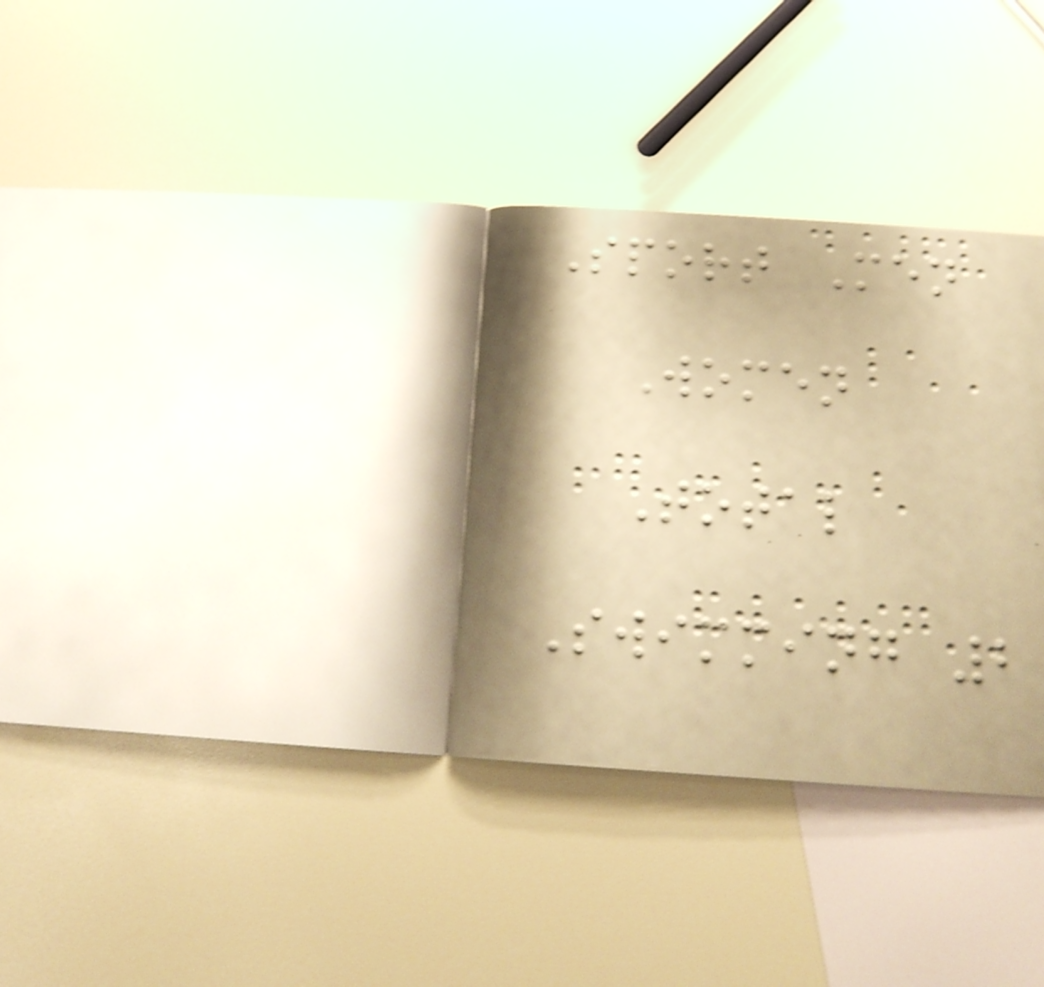Sport Men
Women
Total
Swimming 2
